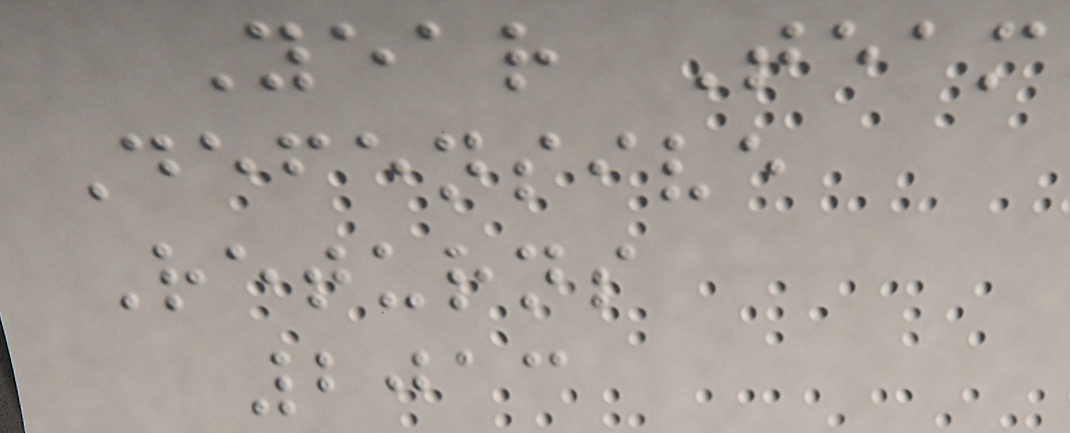Year Team
Defensive
Returns
2013
